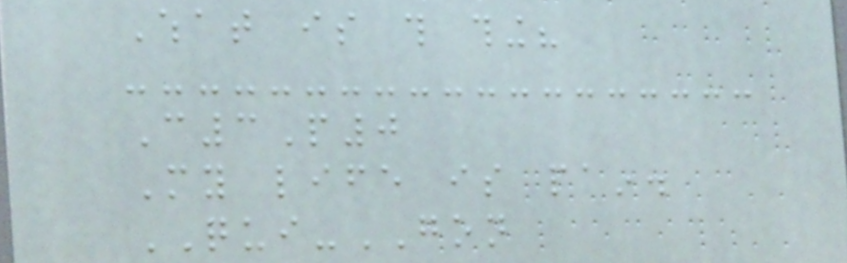What is this thing?
C3P0
My life is pain.
QUI-GON
